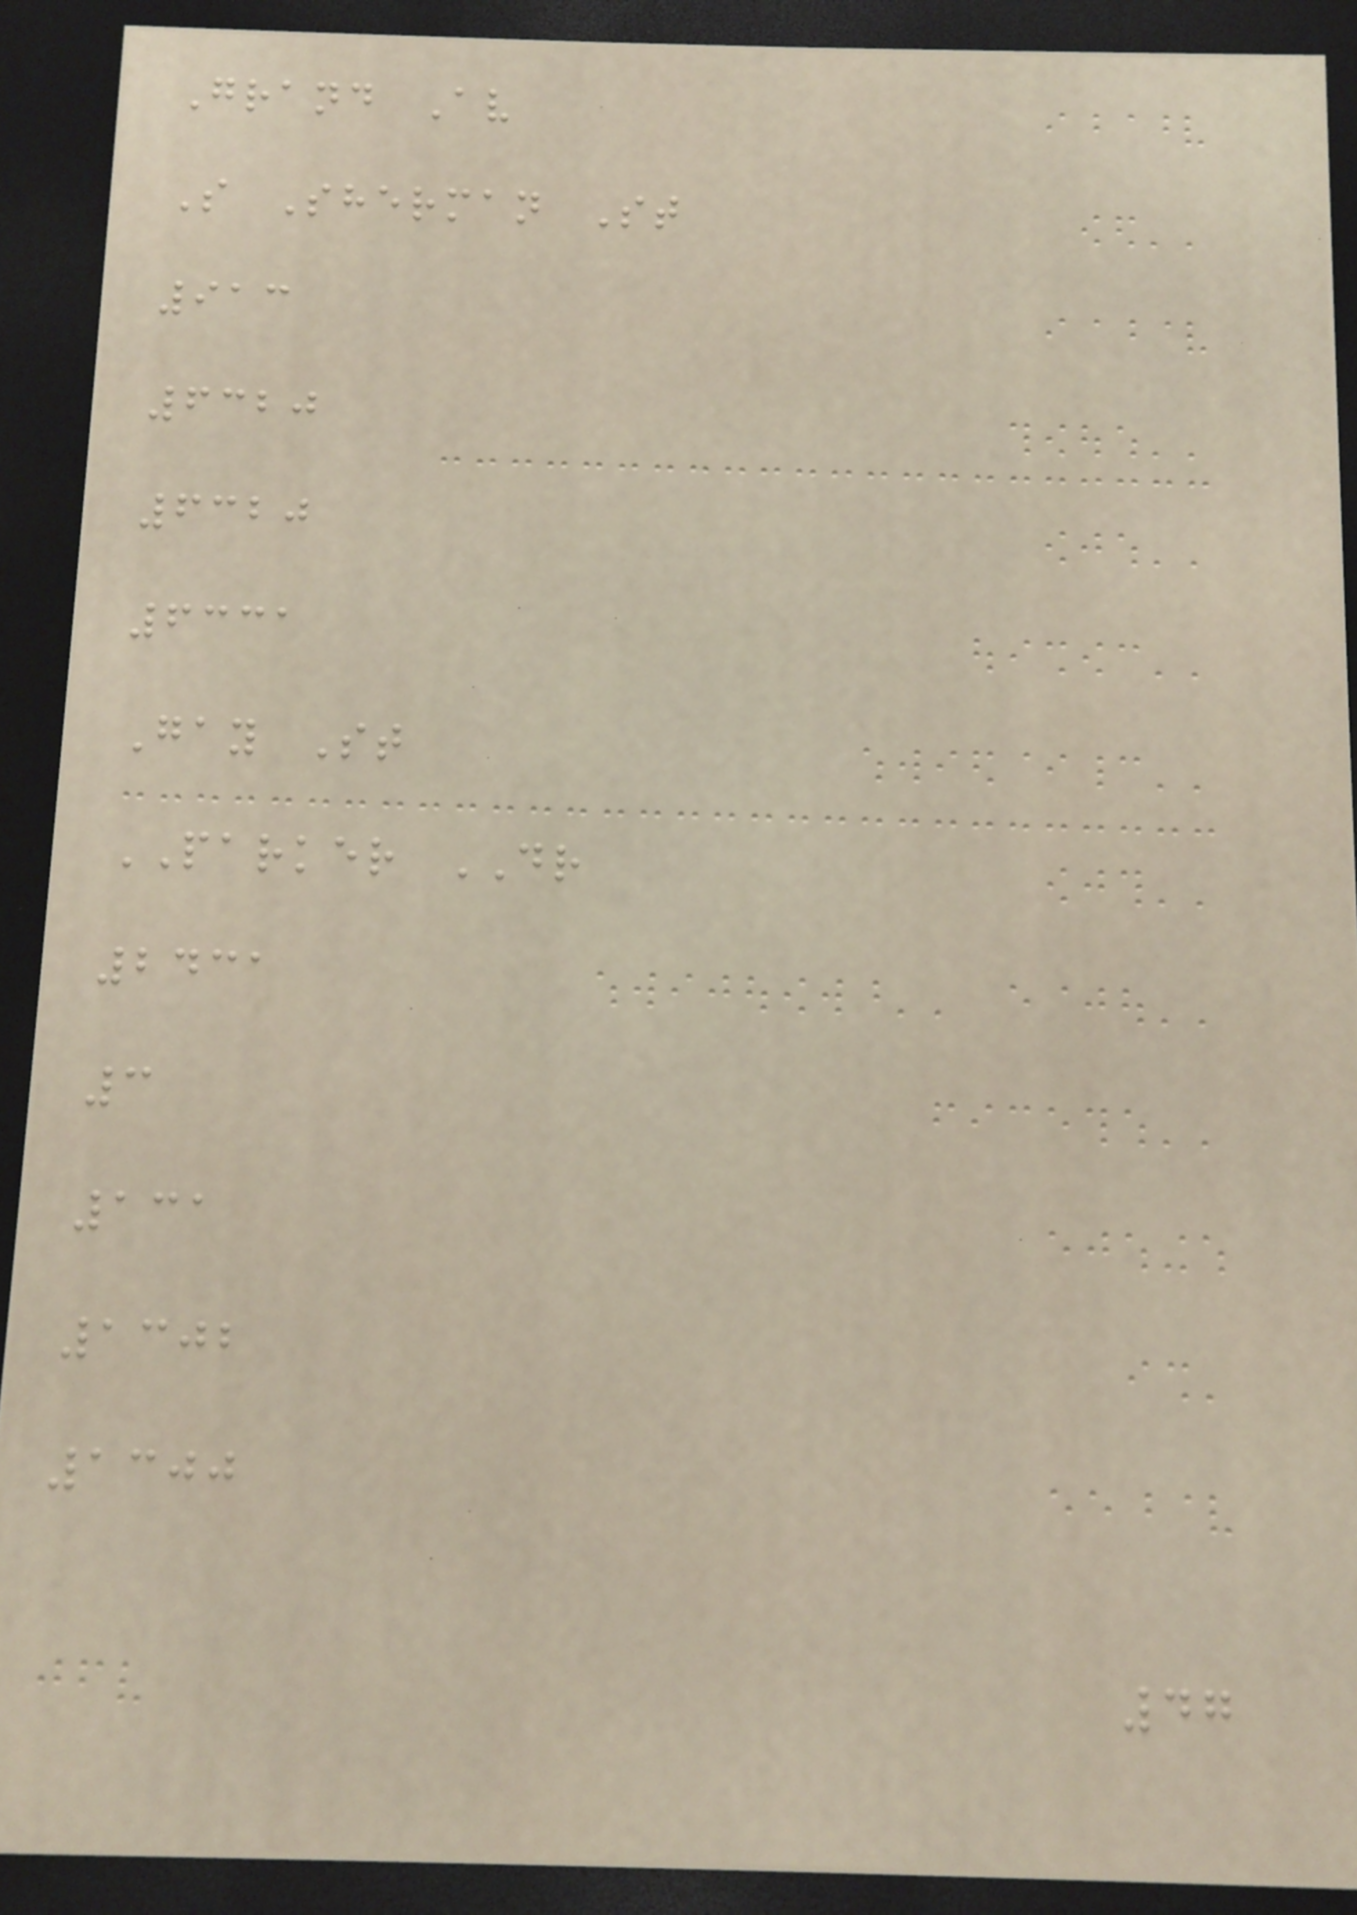Grand Av
S Sherman St
913
6320
6320
6331
Gay St
PARKER DR
2431
3
131
1302
1300
47
